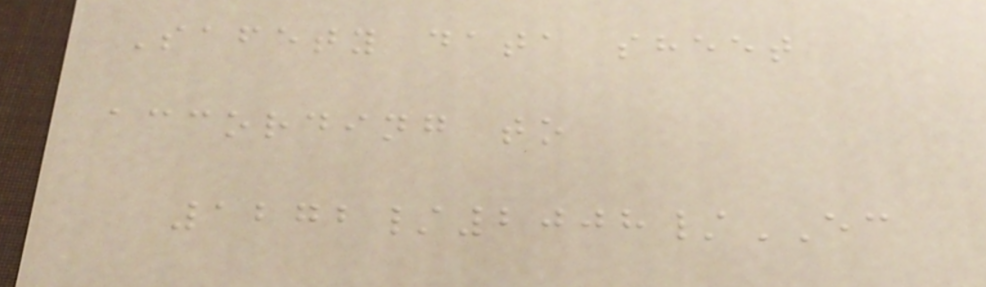Safety data sheet
according to
1272/2008/EC
